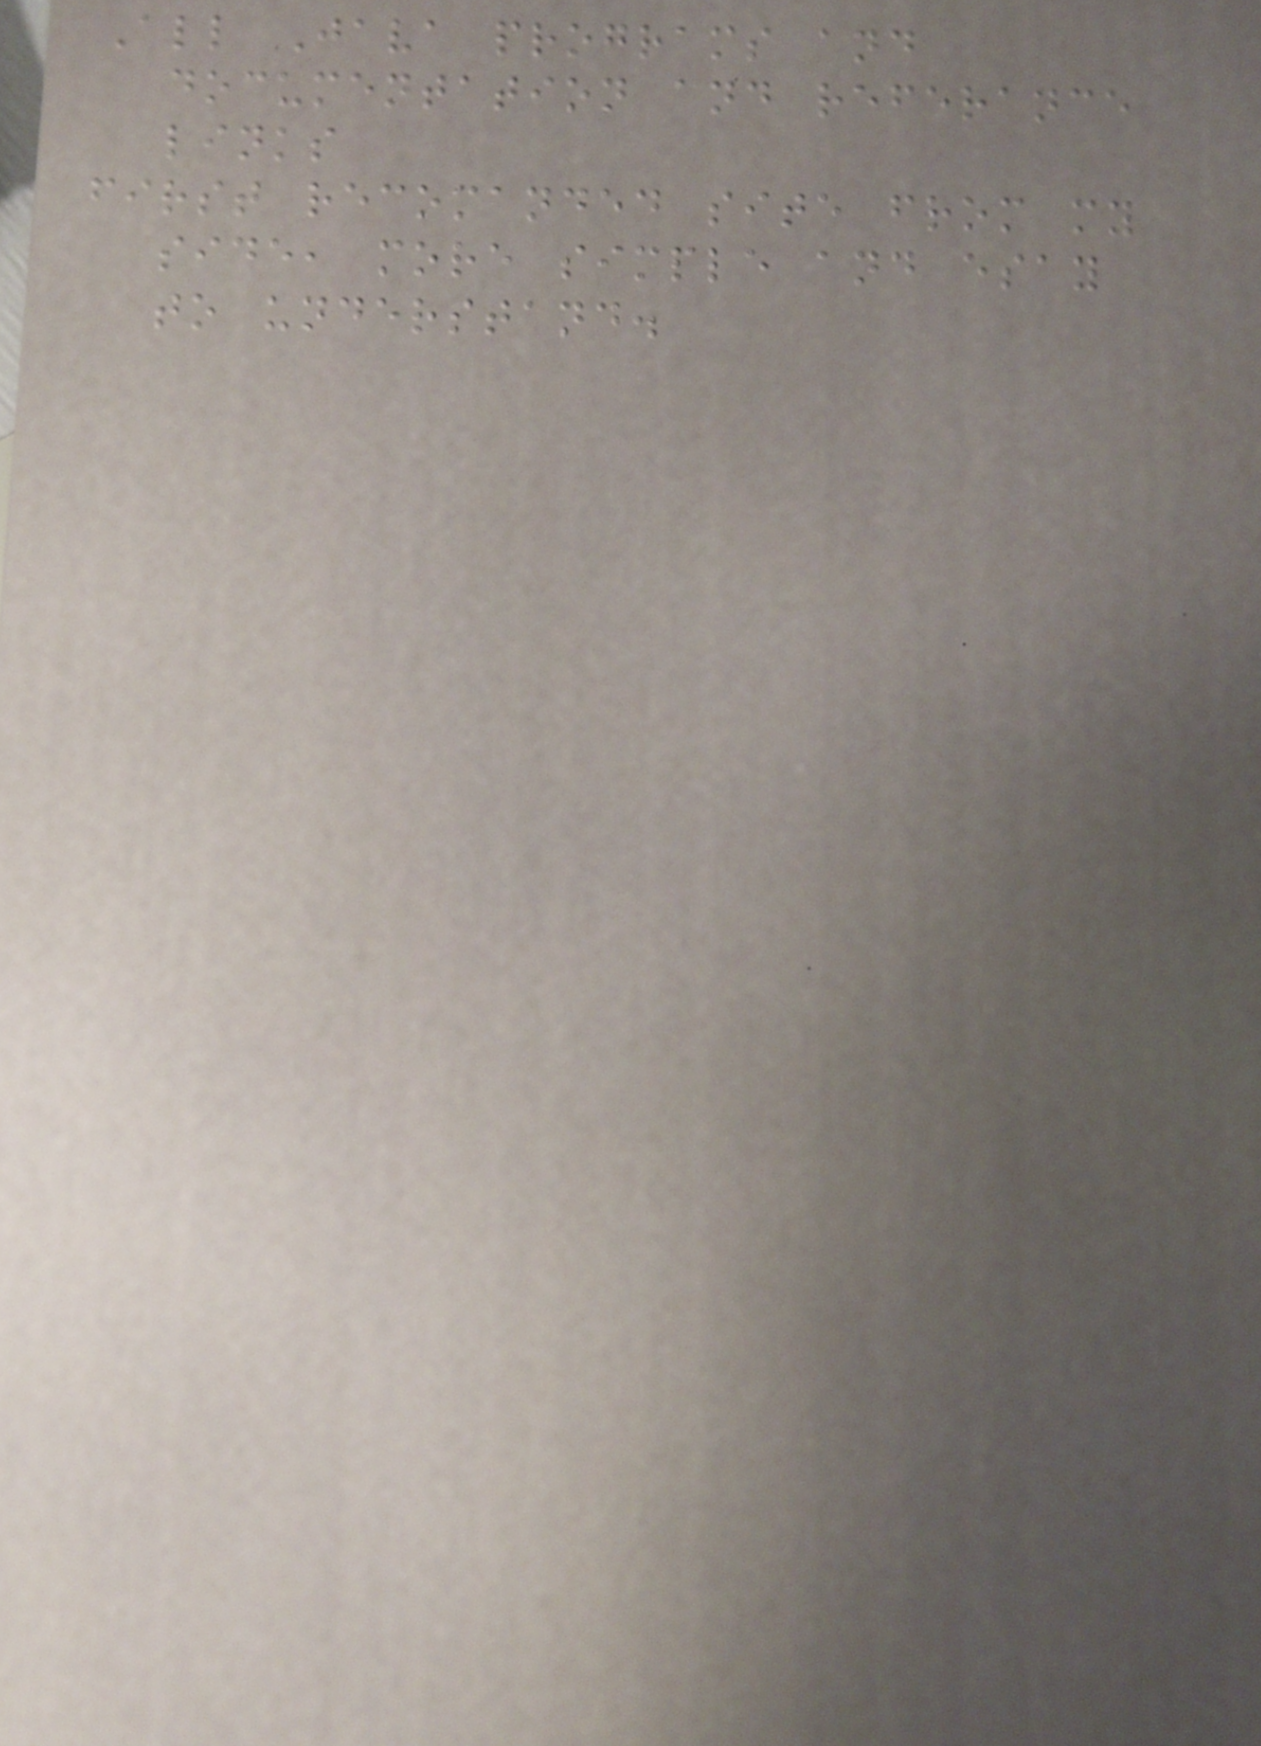All Java programs and
documentation and referance
links
first recomanded site from my
side, more simple and esay
to understand.
